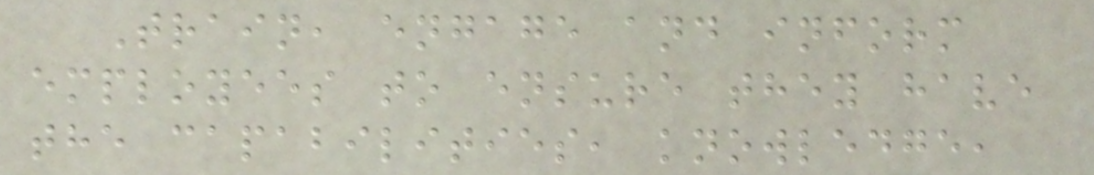Train, engage and inform
employees to ensure they have
the capabilities, knowledge,
